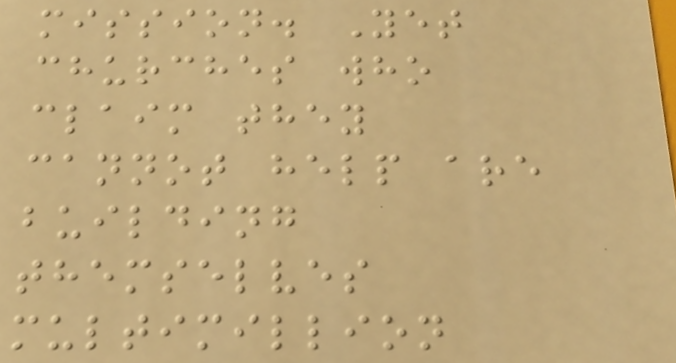mission. Yet
churches who
claim they
cannot help are
building
themselves
multimillion
